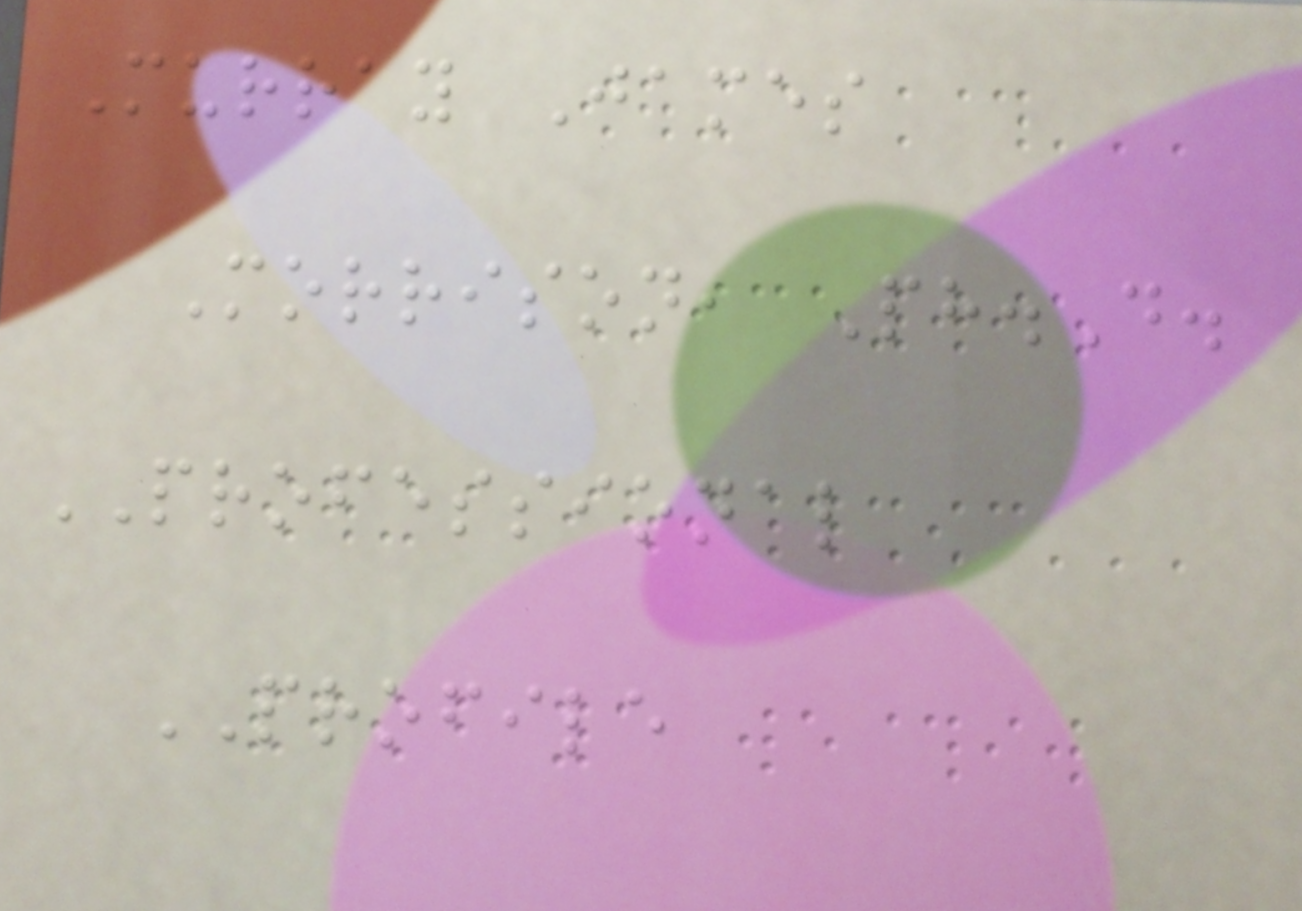Murray James
Morrison, Ph.D.
PROFESSIONAL
PROFILE
